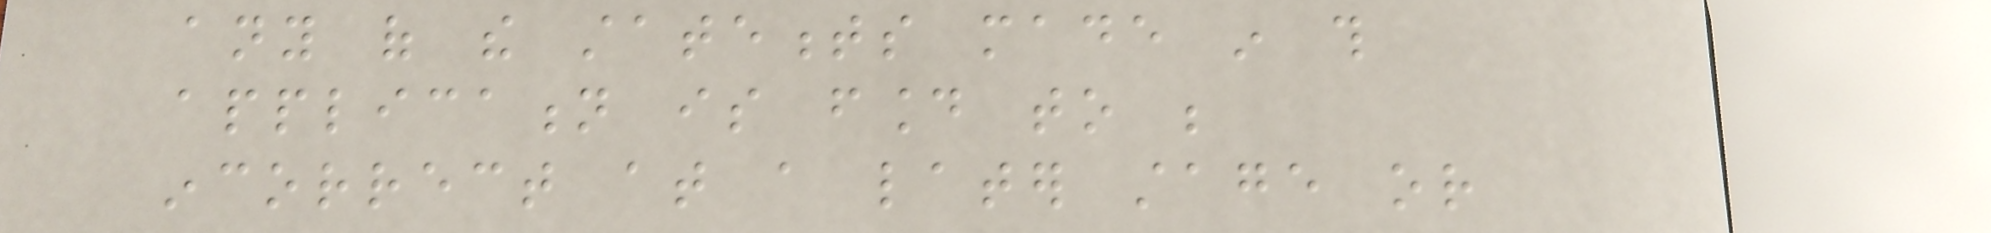any of the statements made in this
application is found to be
incorrect at a later stage or
